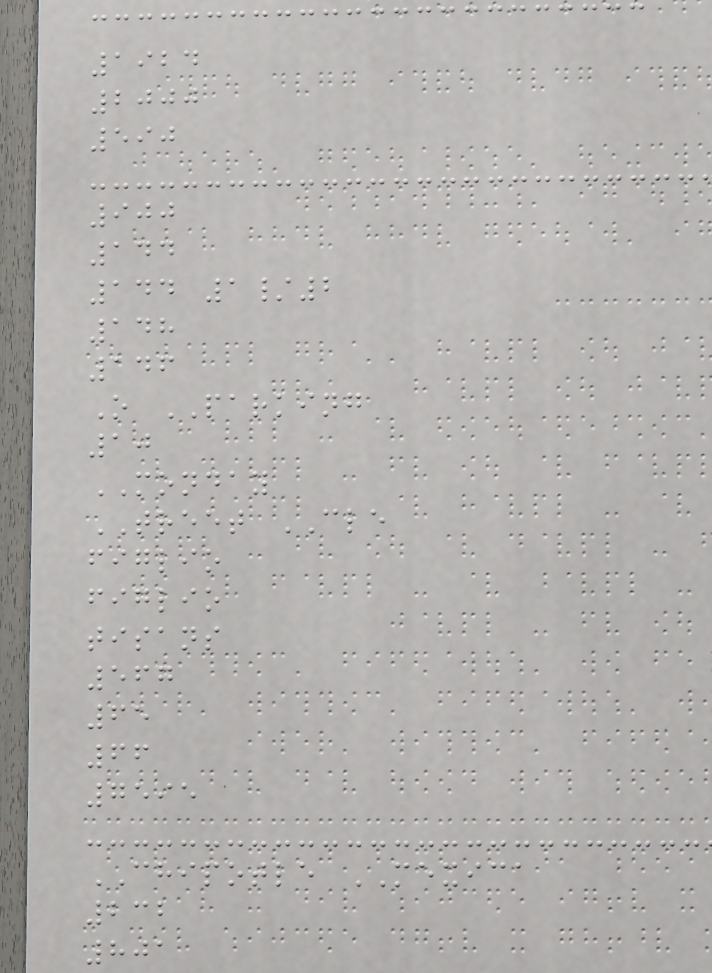1924
2000
590
900
144
144 1/2
148
146
O PARKING
10
MONDAY
TREET CLE
figlio
figlio
tisans
567
65
66
7595
CHIPOTLE MEXICA
232
801
